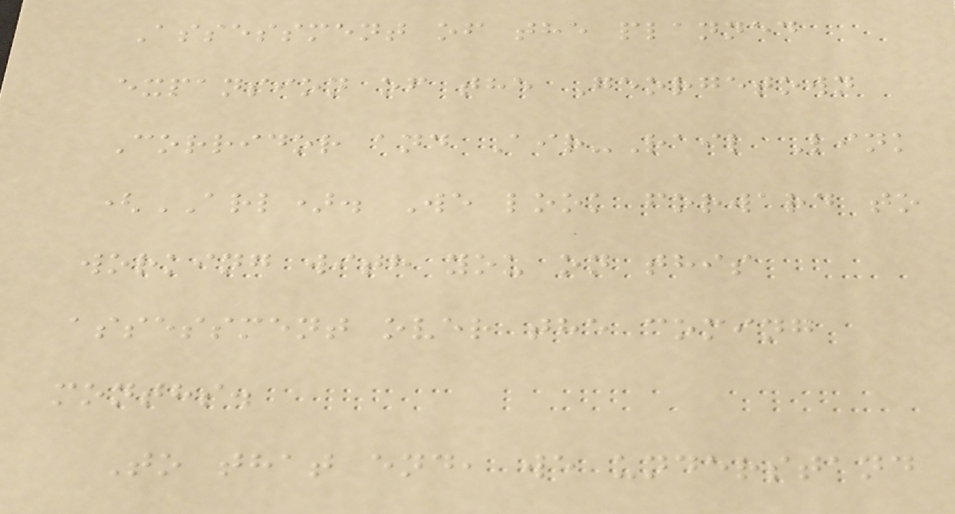Assessment of the planned
expansion of the Georgetown
Corridor and Air-Rail Link
(ARL). We look forward to
working with you on this
assessment over the coming
months.
To that end, we understand
